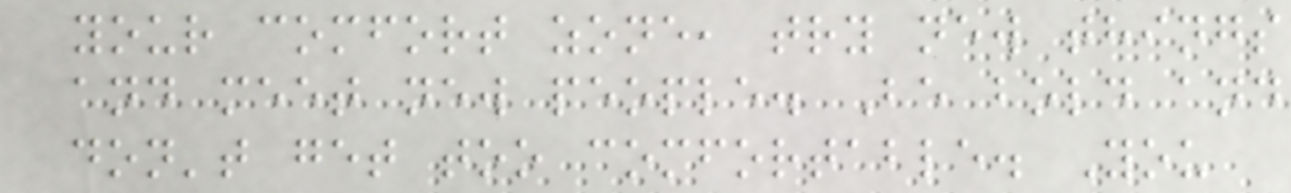your comfort zone, try new things
and meet new people. Be bold and
don't get too comfortable. You
